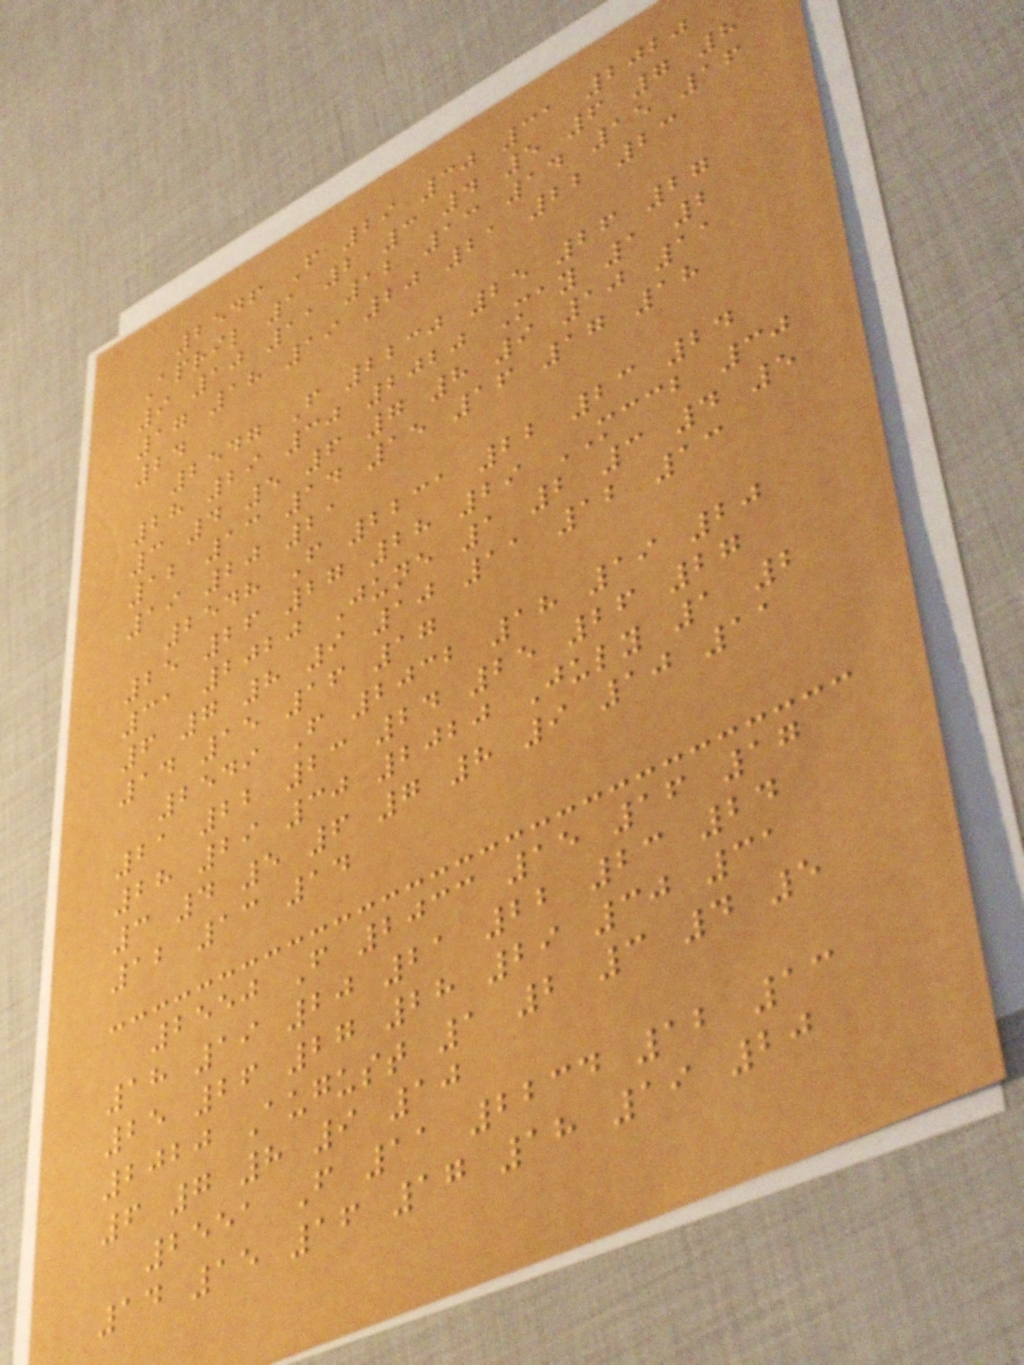2546 F 29 30 31 2020
April 1 2 3 4 5 6 7 8
9 10 11 12 13 14 15 16
17 18 19 20 21 22 23
24
2547 F 2230 25 26 27
28 29 30 2020 May 1 2
3 4 5 6 7 8 9 10 11
12 13 14 15 16 17 18
19 20 21
2548 F 2231 22 23 24
25 26 27 28 29 MCCB 30
31 2020 June 1 2 3 4 5
6 7 8 9 10 11 12 13
14 15 16 17
2549 F 2032 18 19 20
21 22 23 24 25 26 27
28 29 30 2020 July 1 2
3 4 5 6 7 8 9 10 11
12 13 14
2550 F 2033 15 16 17
18 19 20 21 22 23 24
25 26 27 28 29 30 31
2020 August 1 2 3 4 5
6 7 8 9 10
2551 F 11 2234 12 13
14 15 16 17 18 19 20
